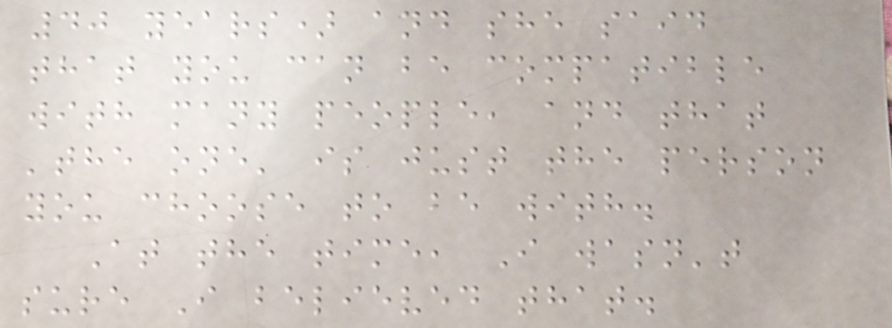40 years) and she said
that you can be compatible
with many people, and that
'the one' is just the person
you choose to be with.
At the time, I wasn't
sure I believed that.
